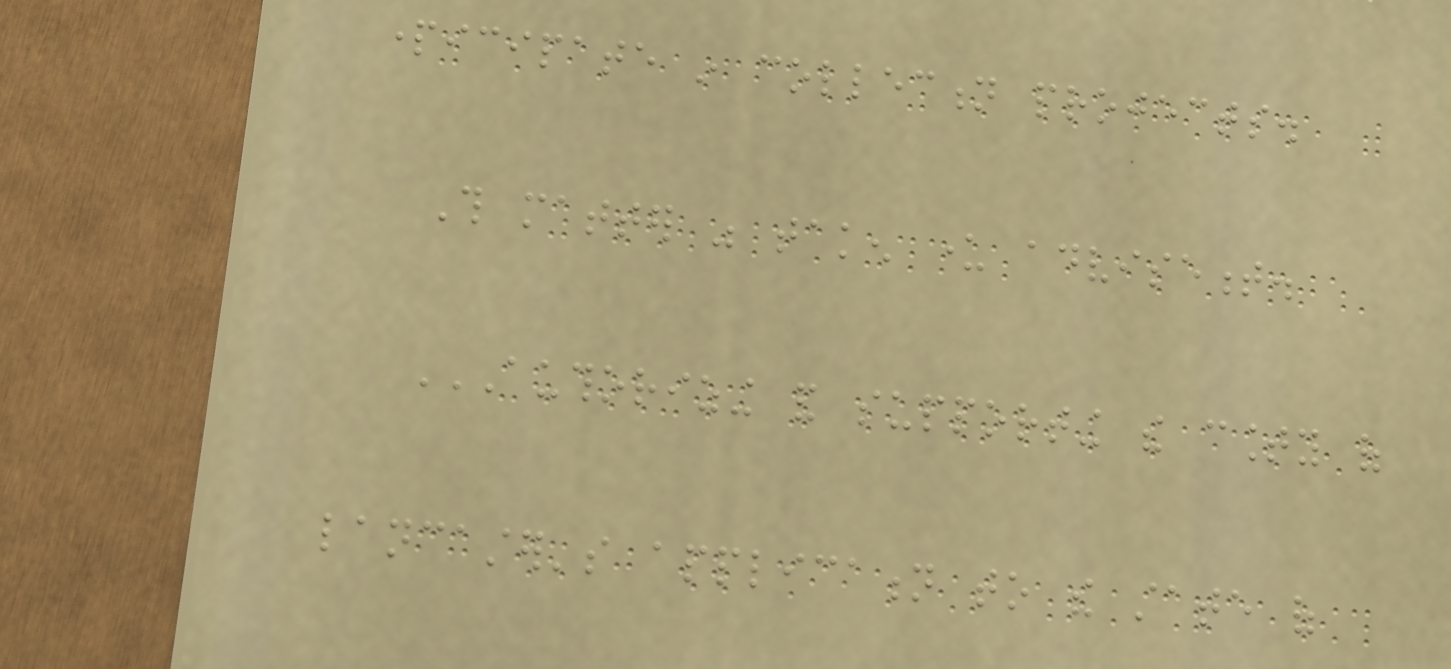participate in collection projects.
This matter was taken under advisement.
AUTHORIZING AND SUPPORTING THE COUNTY OF
LANCASTER'S APPLICATION TO THE STATE OF
